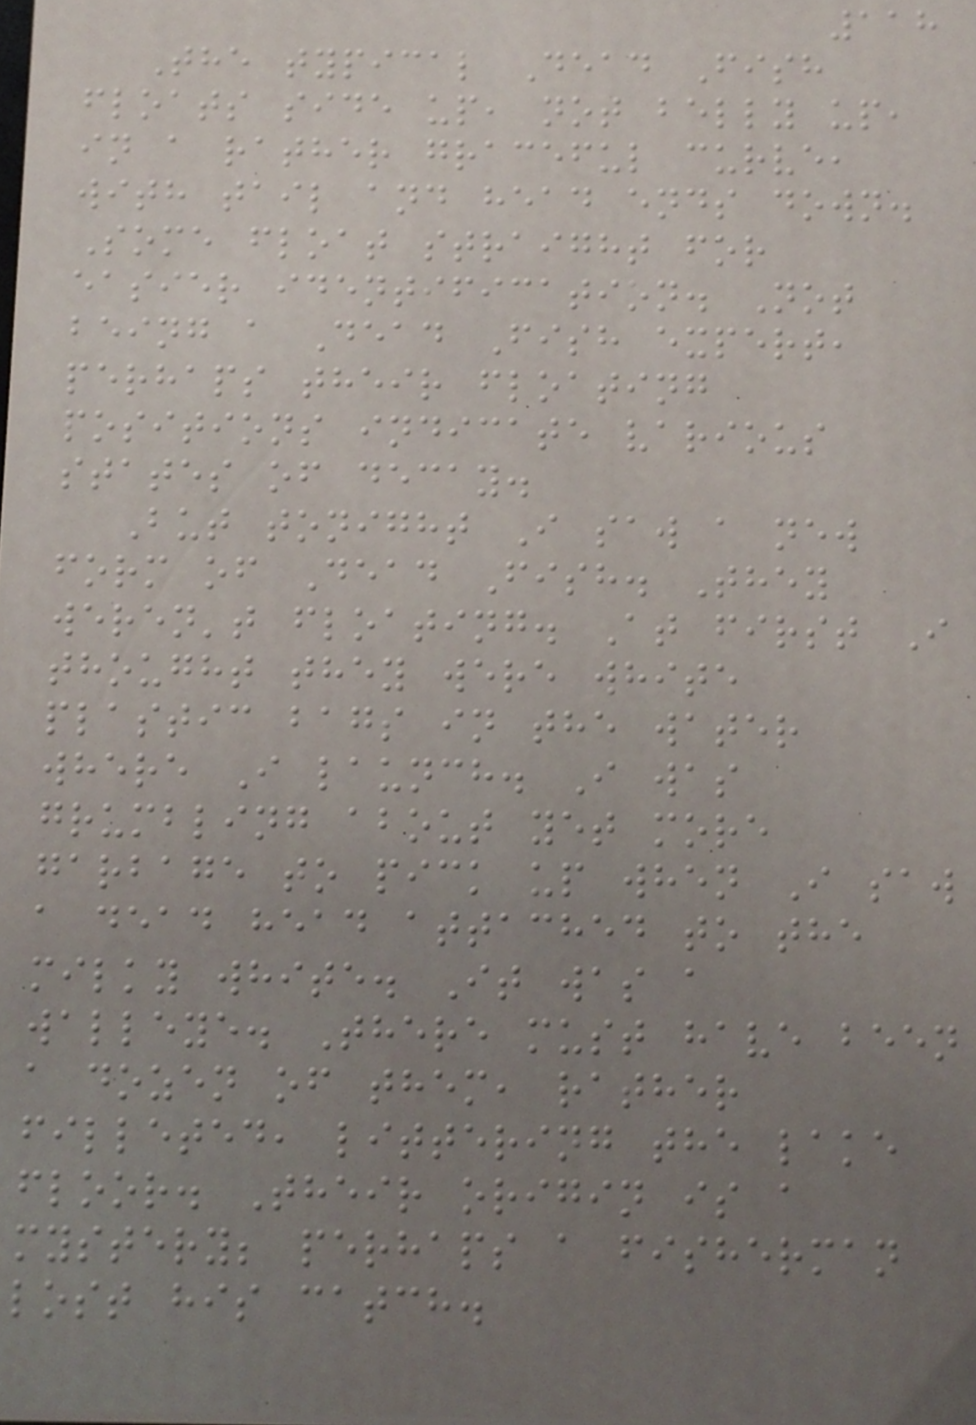118
The typical Dead Fish
floats side up, not belly up,
in a rather graceful curve,
with tail and head ends down.
Some float straight for
easier identification. Not
being a Dead Fish expert,
perhaps their floating
positions indicate various
states of decay.
But tonight I saw a new
form of Dead Fish. They
weren't floating. At first I
thought they were white
plastic bags in the water
where I launch. I was
grumbling about yet more
garbage to pick up when I saw
a dead head attached to the
milky white. It was a
walleye. There must have been
a dozen of them, rather
filleted, littering the lake
floor. Their origin is a
mystery; perhaps a fisherman
lost his catch.
